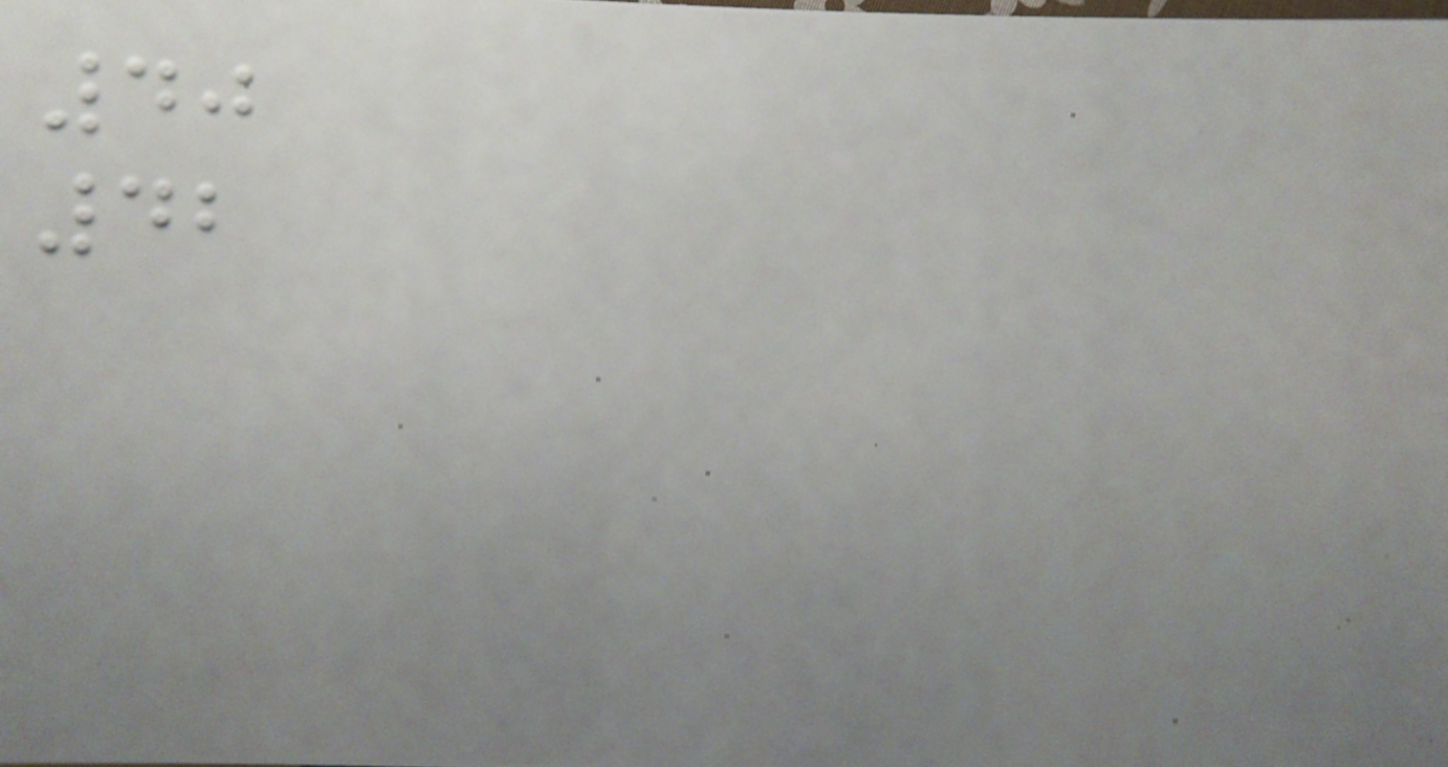40
42
